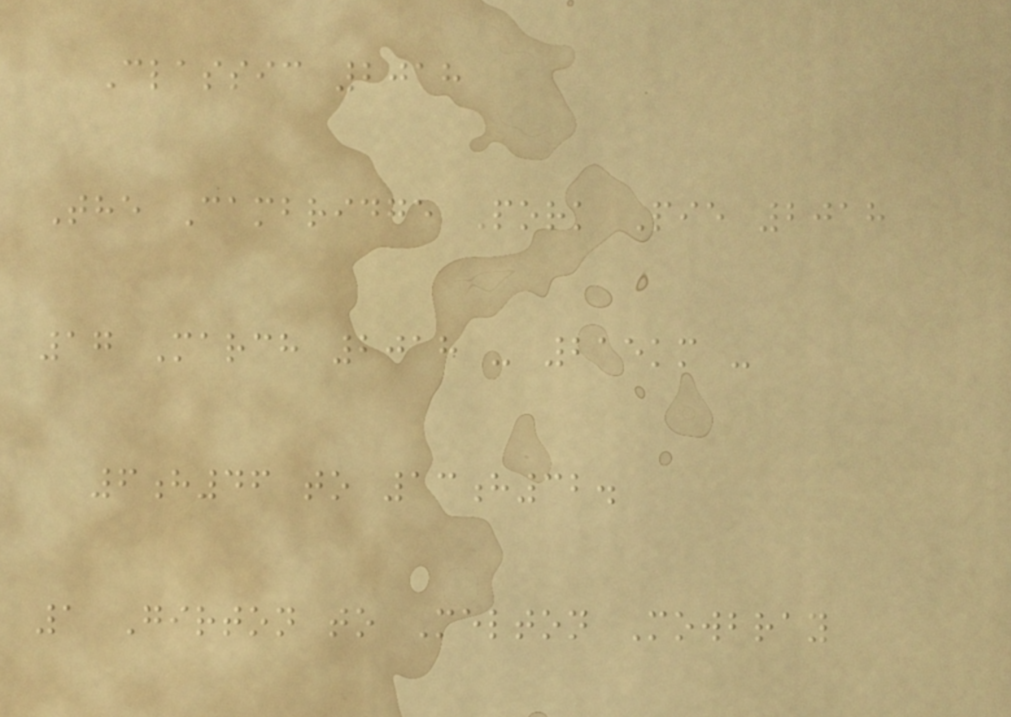Classic 2018
The Cambridge Pork Pie 2018
17 March 2018 - 215km -
6h46 to 13h32.
1 Girton to Melton Mowbray
